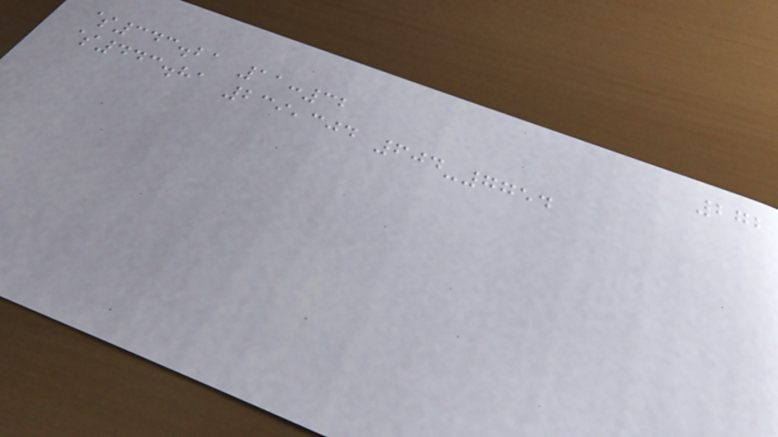272
$343.21 11:32
$443.81 239,304 604-7754
